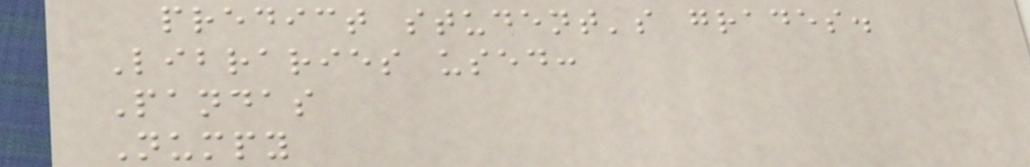predict student's grades.
Libraries used:
Pandas
Numpy
